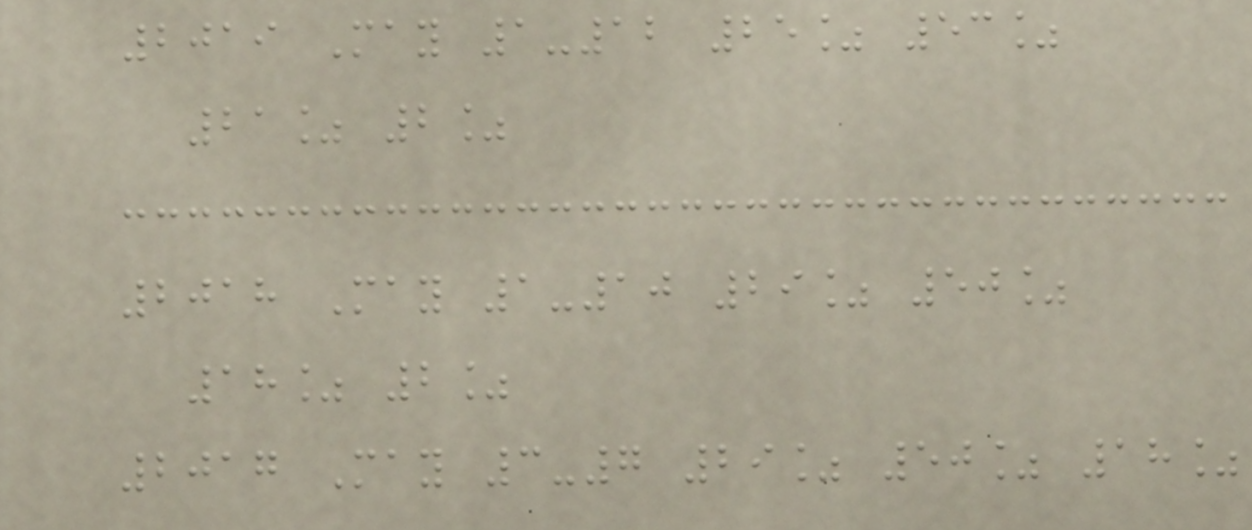2019 May 1-12 25% 53%
21% 2%
2018 May 1-10 29% 50%
18% 2%
2017 May 3-7 29% 50% 18%
